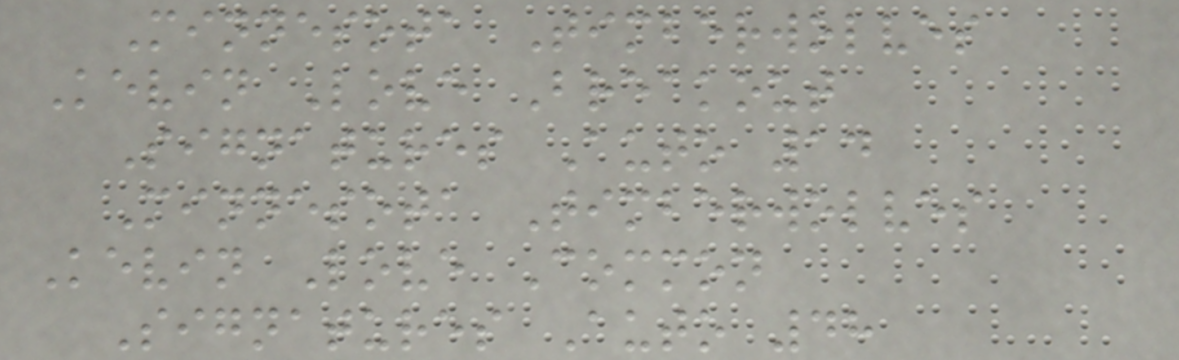Minnesota Timberwolves
Kevin Love Breakout
Signatures Auto 14
Minnesota Timberwolves
Kevin Love Common
Signatures Auto 48
